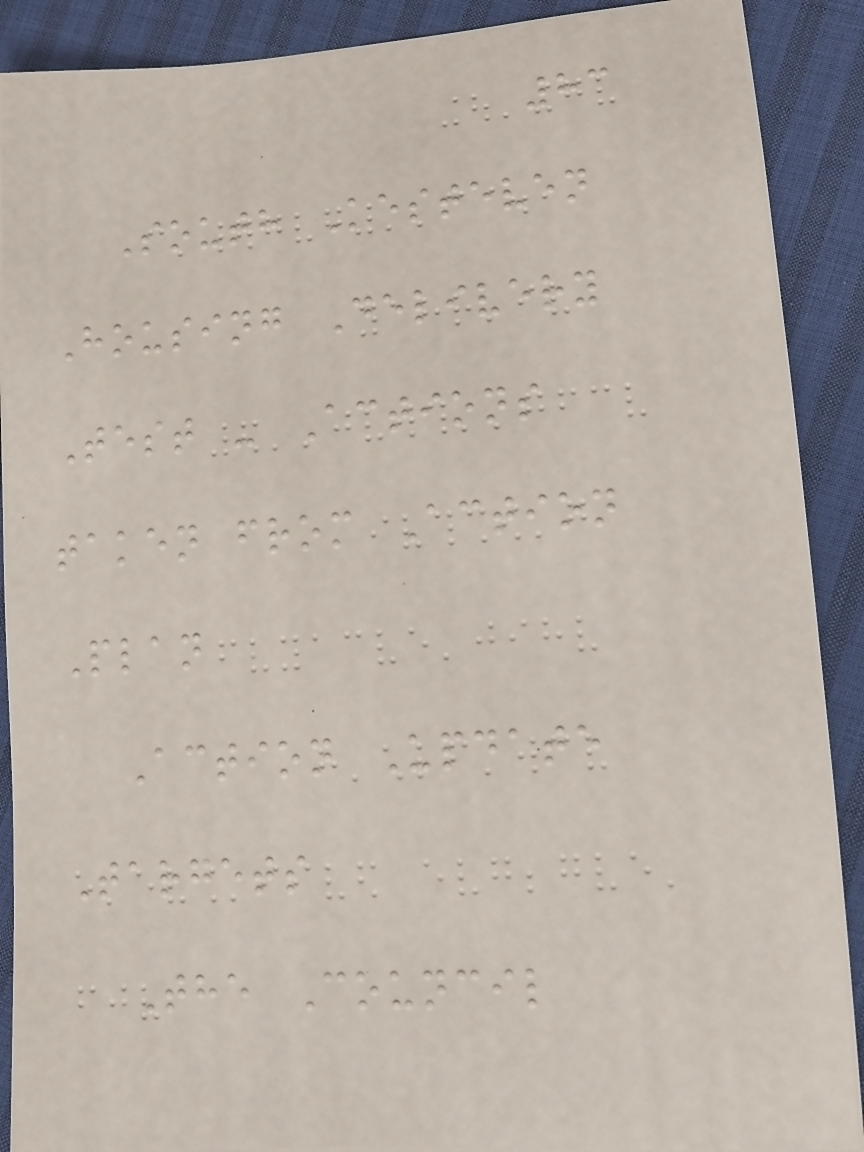83
South Kesteven
Housing Delivery
Test - Actions
taken from Action
Plan
Action Update
Targets
The Council
